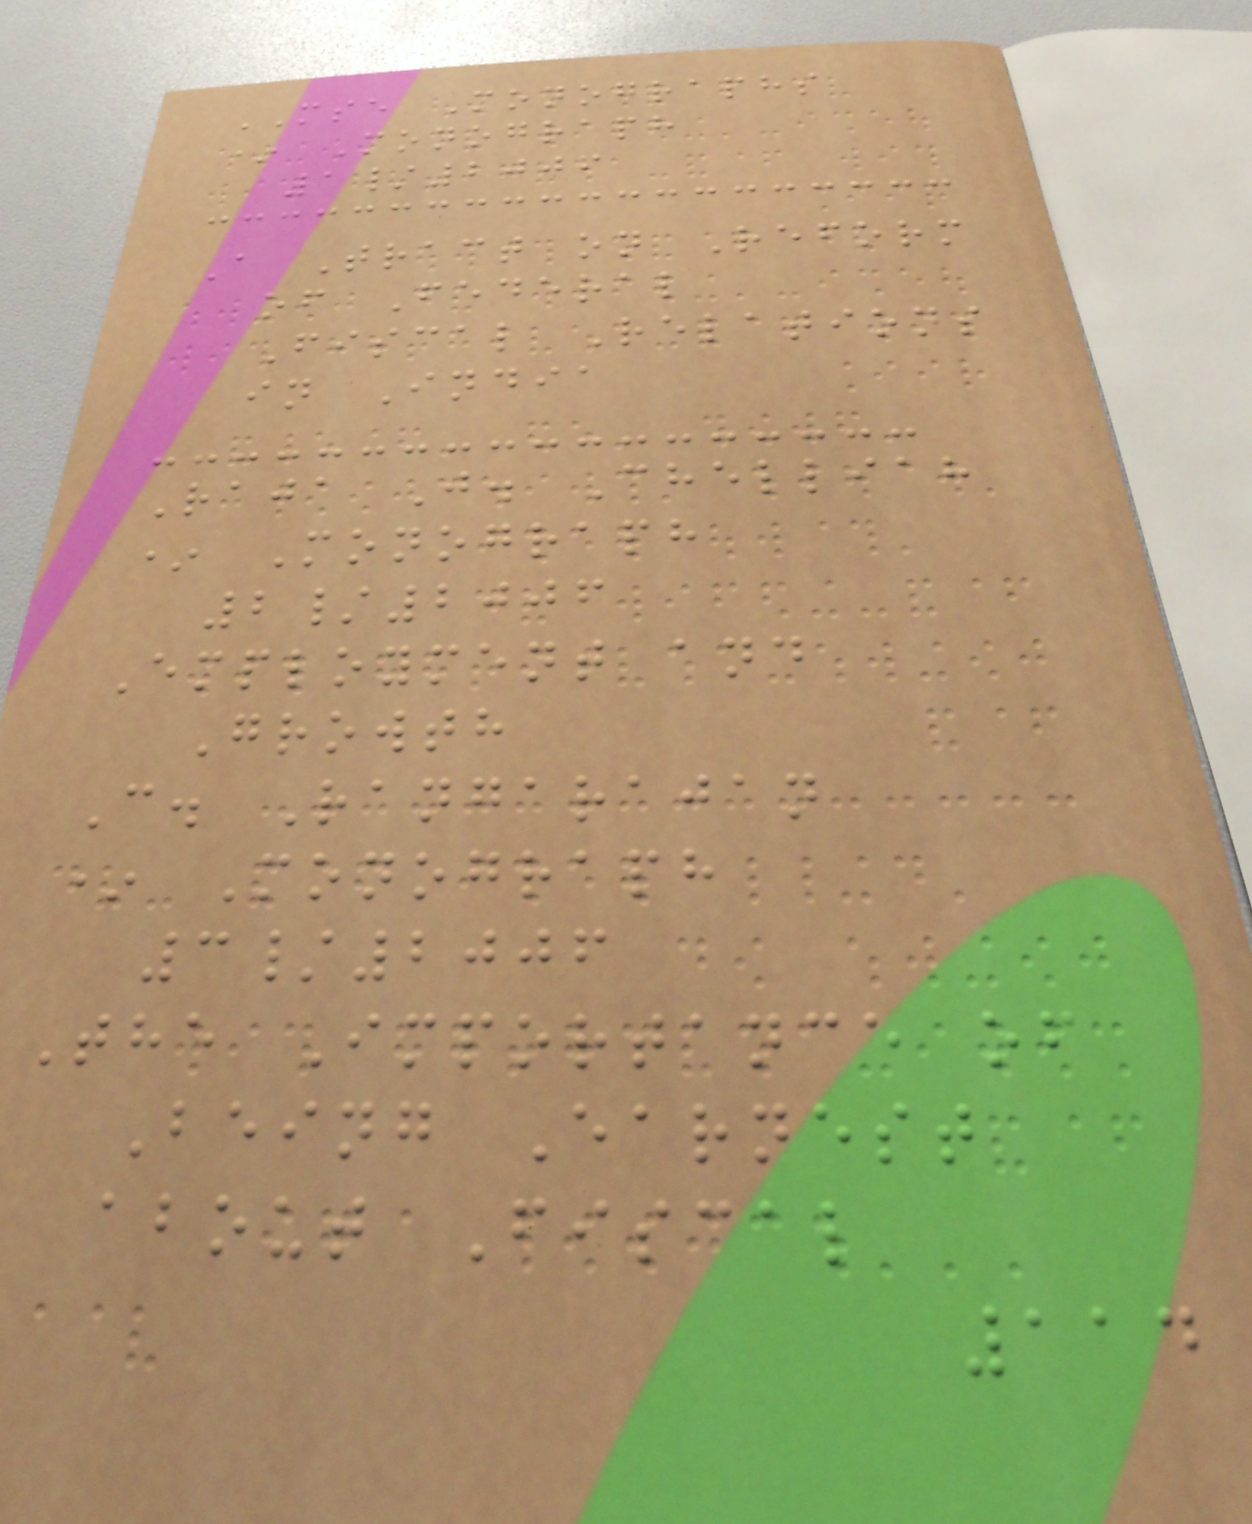MSE Monographs
* Monograph
1/2006
A Tract on Reform
of Federal
Fiscal Relations
in India
Raja J. Chelliah
* Monograph
2/2006
Employment and
Growth
C. Rangarajan
* Monograph
3/2006
The Importance of
Being Earnest
about Fiscal
114
